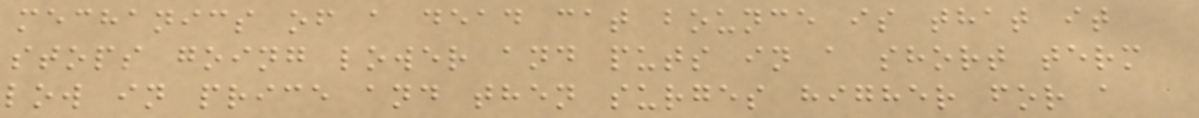mechanics of a dead cat bounce is that it
stops going lower and puts in a short term
low in price and then surges higher for a
